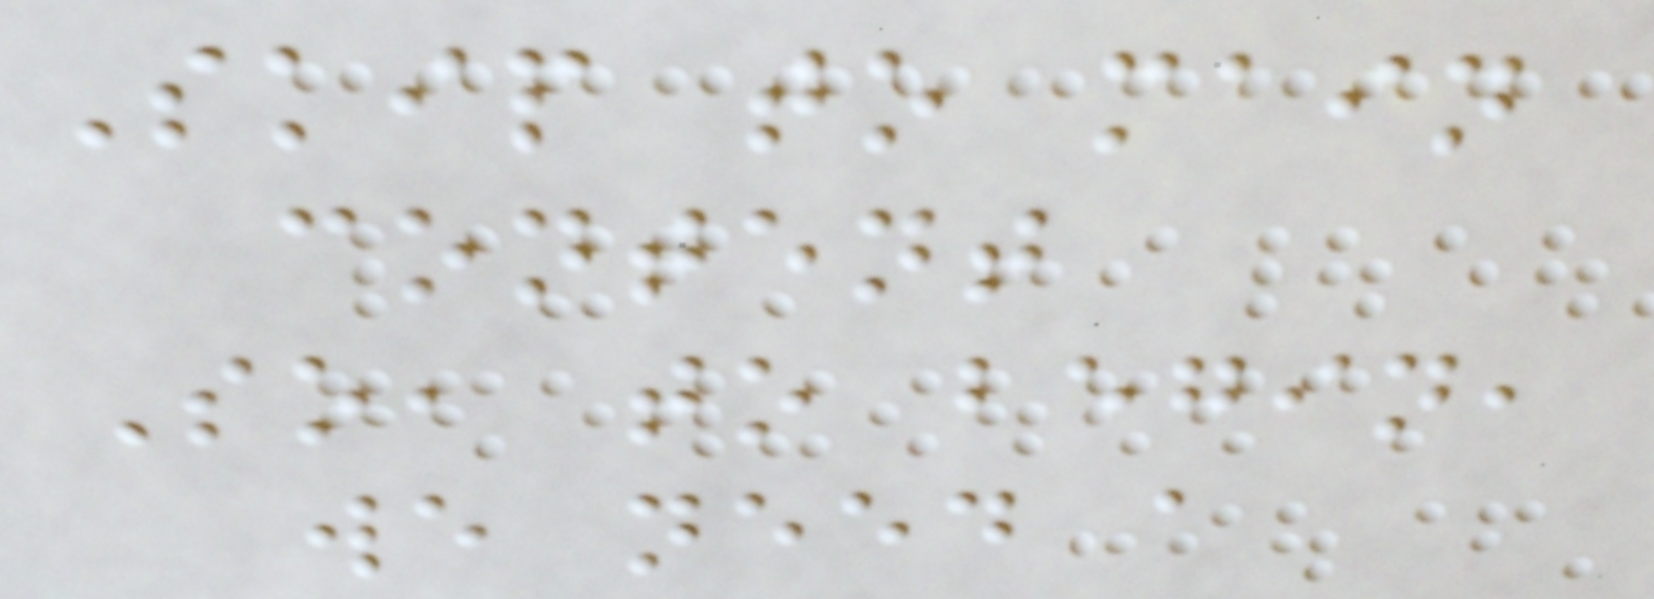Skip to main
content
So, to begin,
we need a
